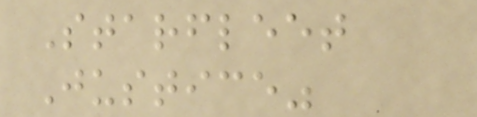Starfleet
Justice"
